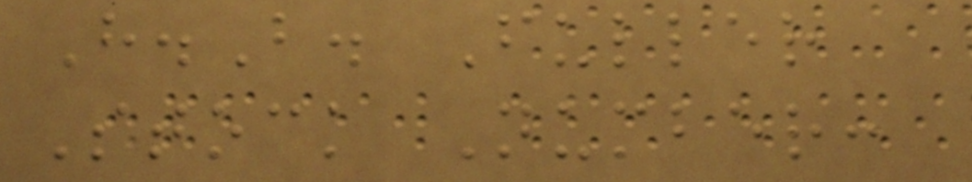H.B. Fuller
Stock Number:
